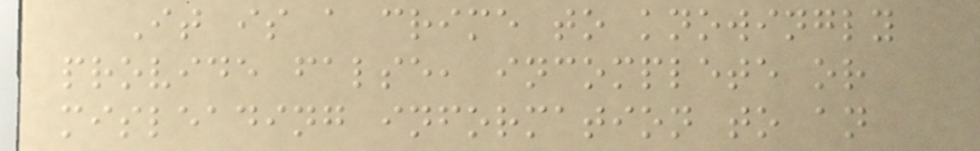It is a crime to knowingly
provide false, incomplete or
misleading information to an
